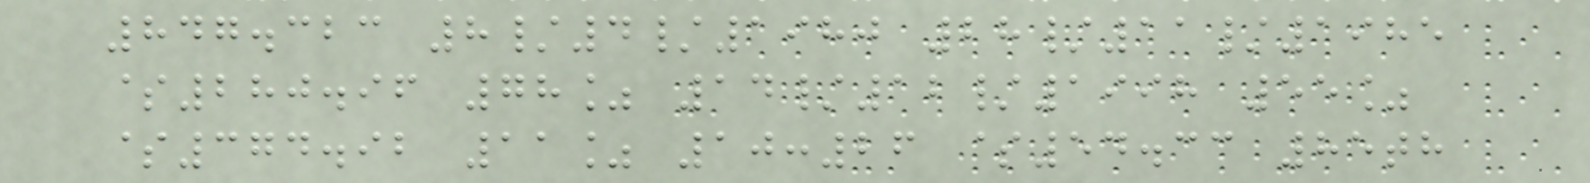847.323 8/4/1980 28/11/1985
$280.96 78% 14/12/1998 55%
$374.92 11% 10:26 $54.33 85th
